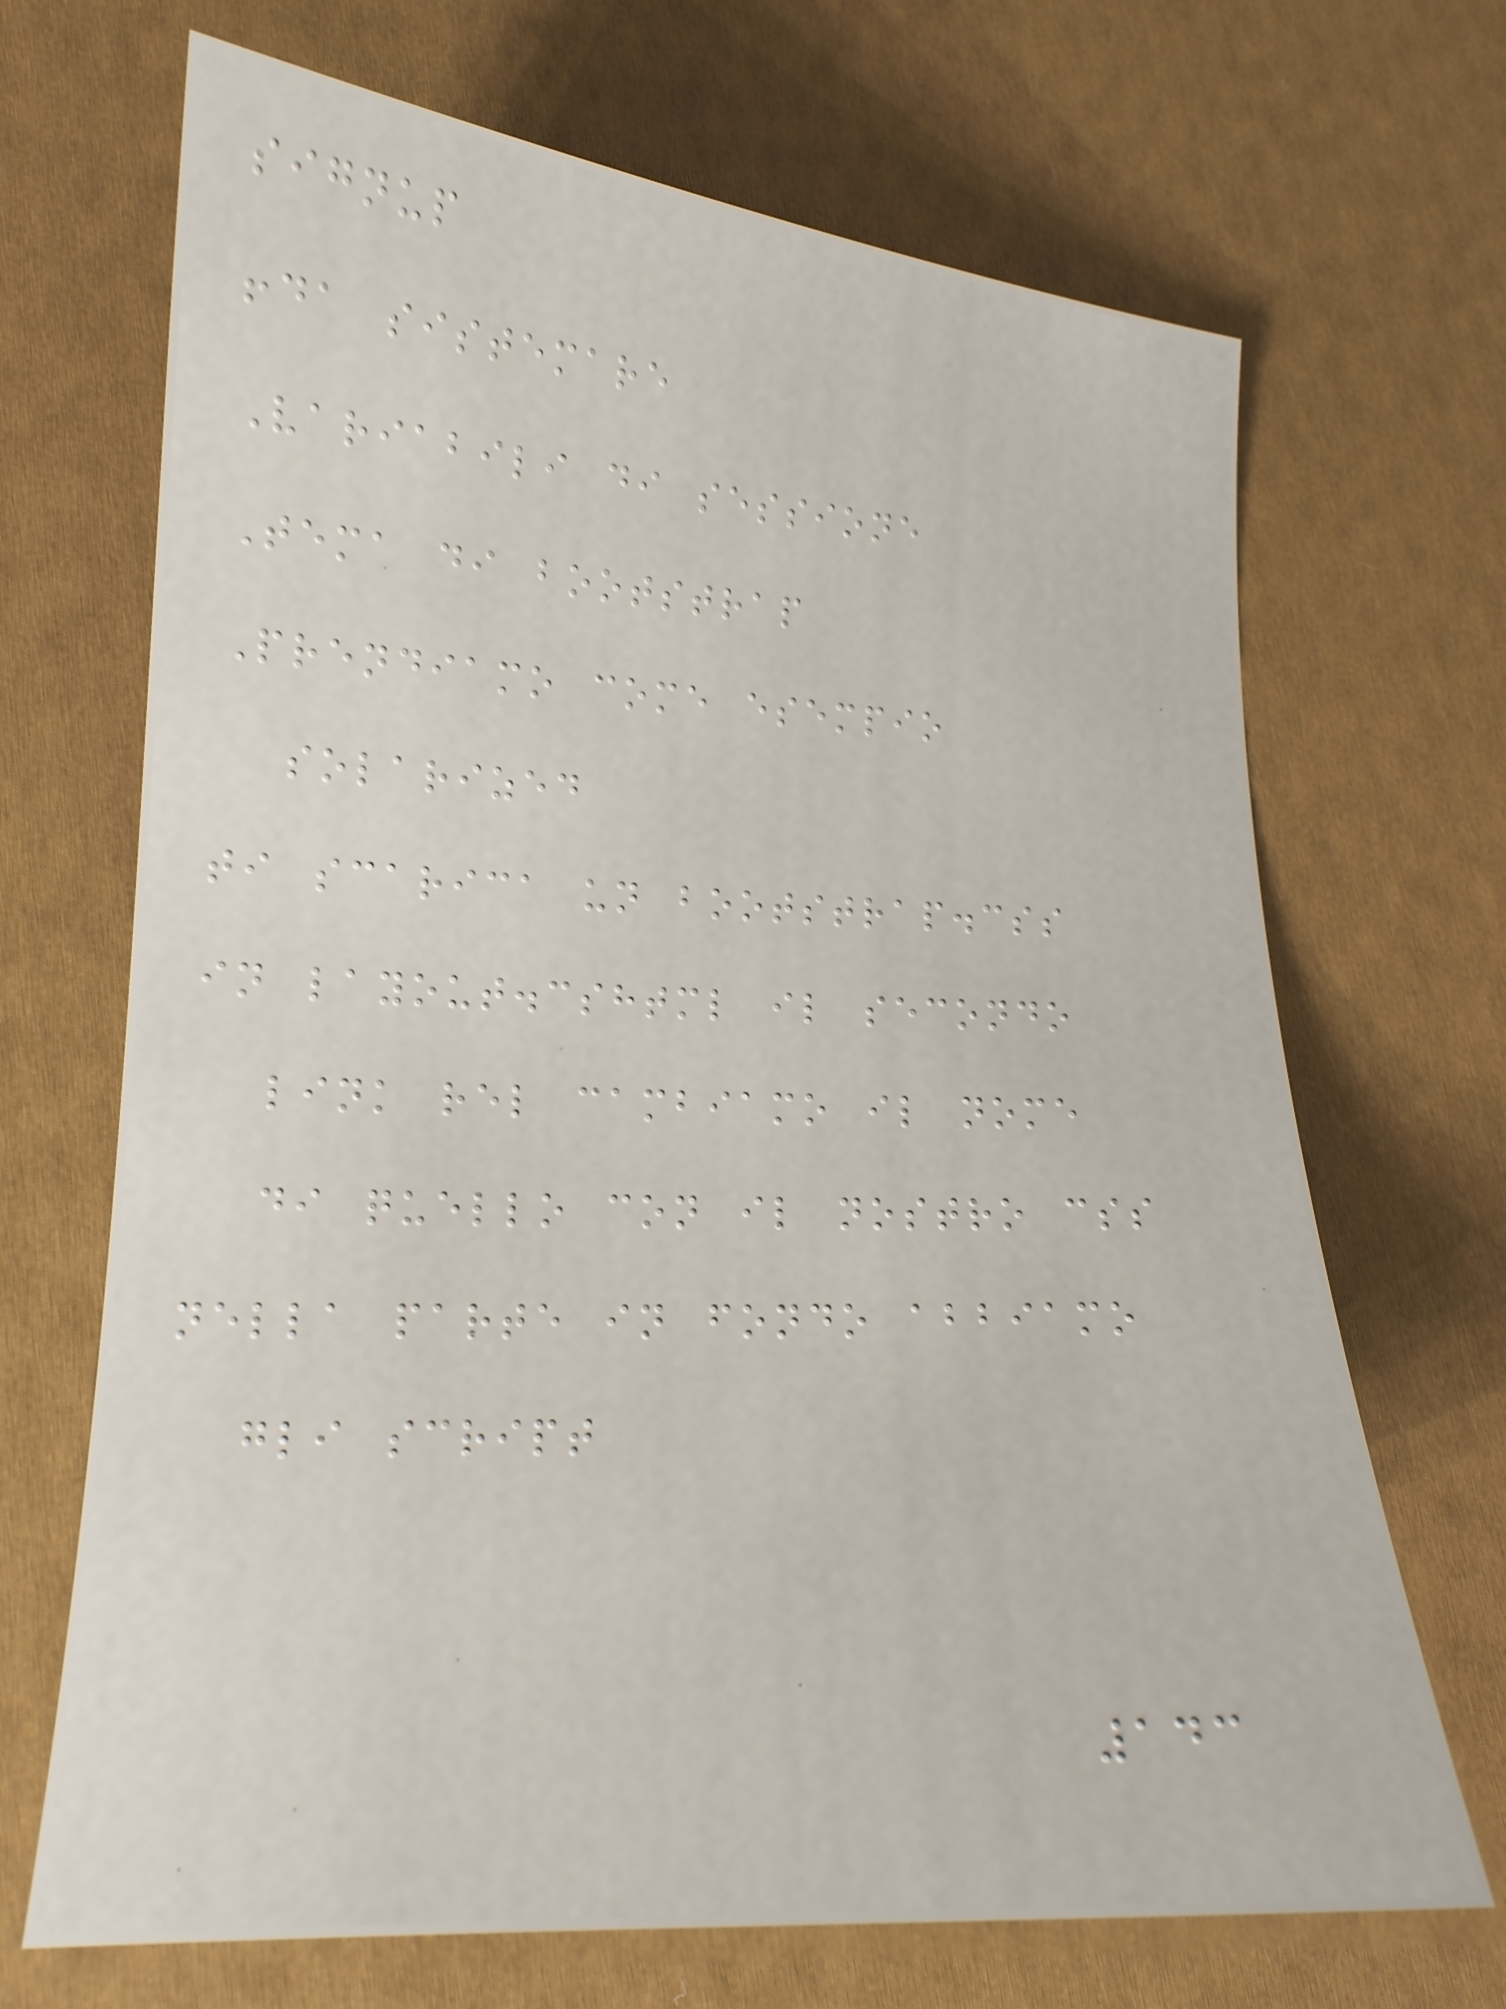signup
!da sistemare
Variabili di sessione
Tema di bootstrap
Prendiamo come esempio
solarized
ti scarica un bootstrap.css
in layout.cshtml il secondo
link rel cambiamo il nome
di quello con il nostro css
nella parte in fondo abbiamo
gli script
143
